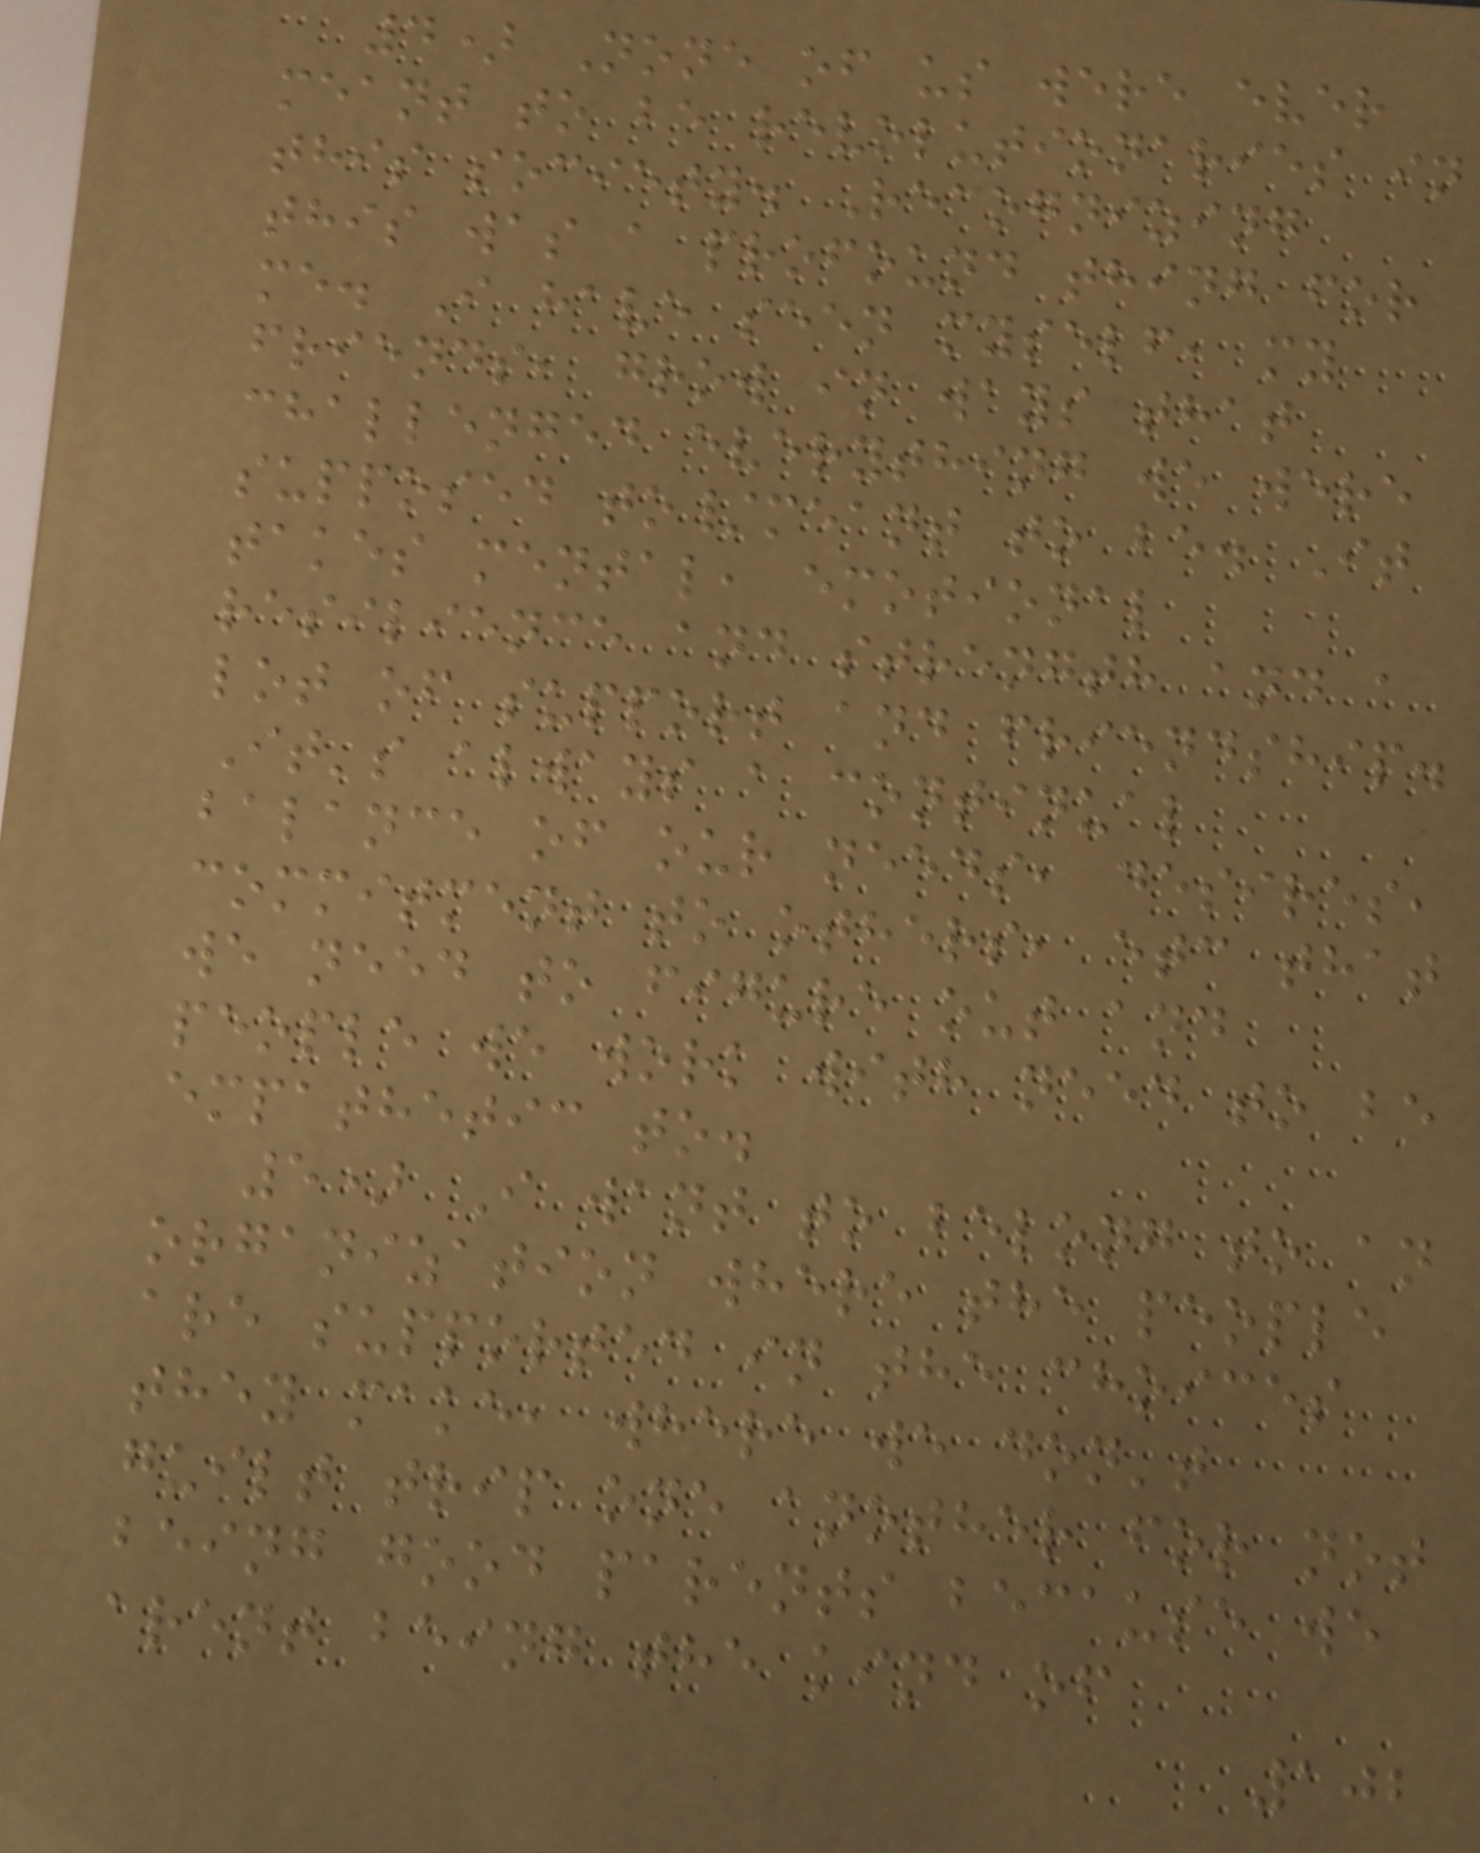4) None of us were ever
meant to be revolutionaries in
this society. Recognizing
this was a profound thing for
me. I have seen myself, my
friends, grow in ways that
challenged everything we were
supposed to/meant to be. It
takes mental, emotional
resilience and strength and a
lot of support and friendship.
It's always a continual
balance of our needs, desires,
commitment to others, etc that
we need to figure out and
people we work with need to be
empathetic to.
5) I want to belong to an
organization where the people
are supported in the choices
they make, where we don't
guilt trip one another for not
being good parents because we
arent being the kind of
102
